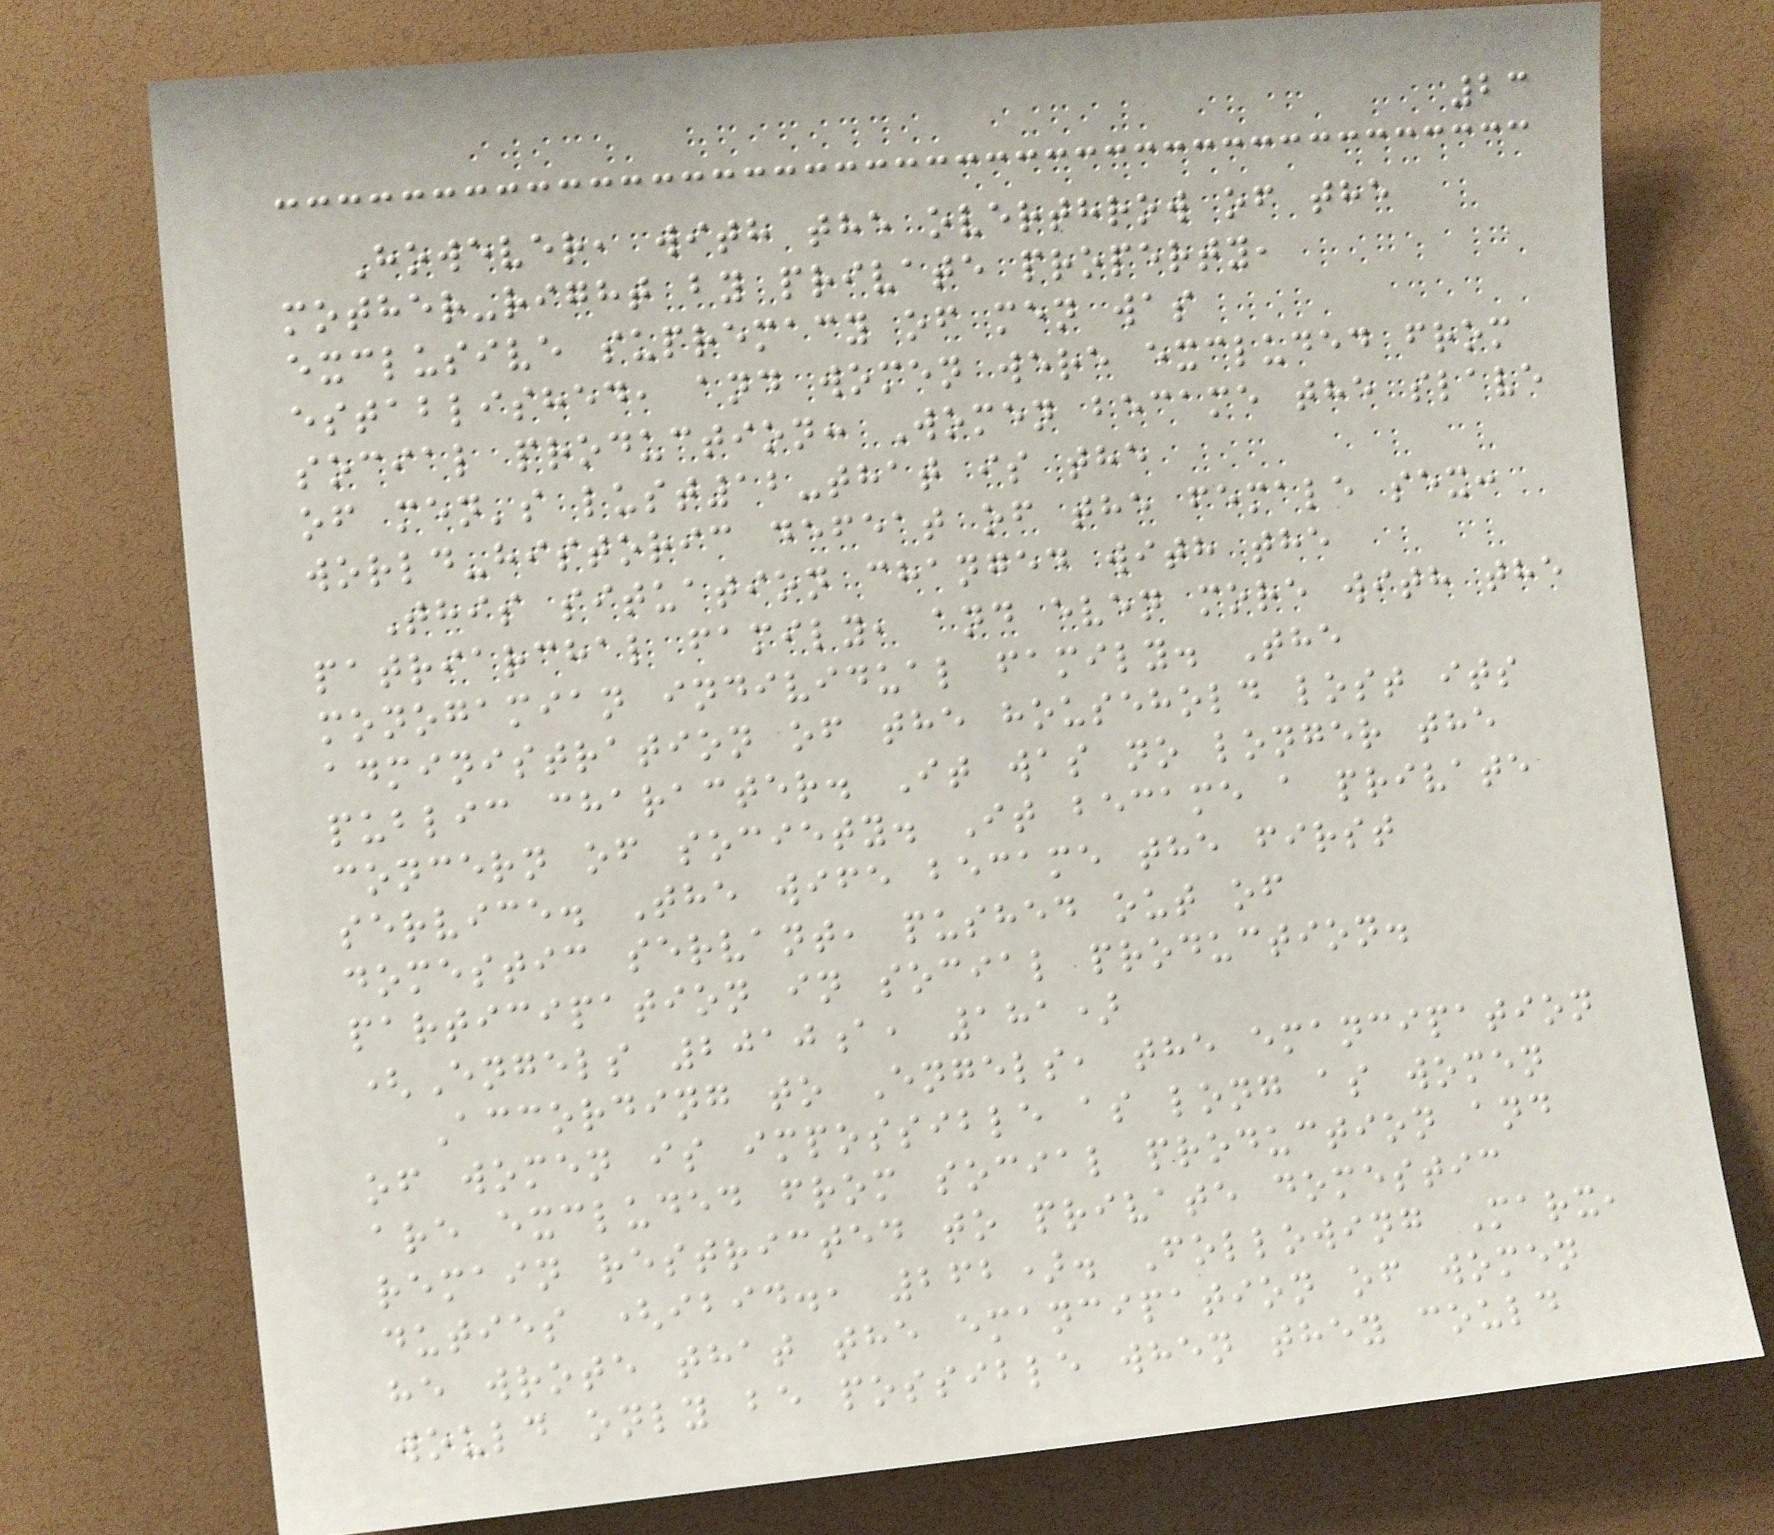23
However, with the overthrow of the
mother-right by private property,
exclusive supremacy of men was
established, and women were excluded from
social production: Women became the slave
of men's lust12-that is the
world-historic defeat of the female sex:
This situation changed with the
patriarchal family, and even more with the
monogamian individual family. The
administration of the household lost its
public character. It was no longer the
concern of society. It became a private
service. The wife became the first
domestic servant, pushed out of
participation in social production.
(Engels 2010a, 181)
According to Engels, the emancipation
of women is impossible as long as women
are excluded from social production and
remain restricted to private domestic
duties (ibid., 262). Following Marx,
he wrote that the emancipation of women
would only be possible when they could
